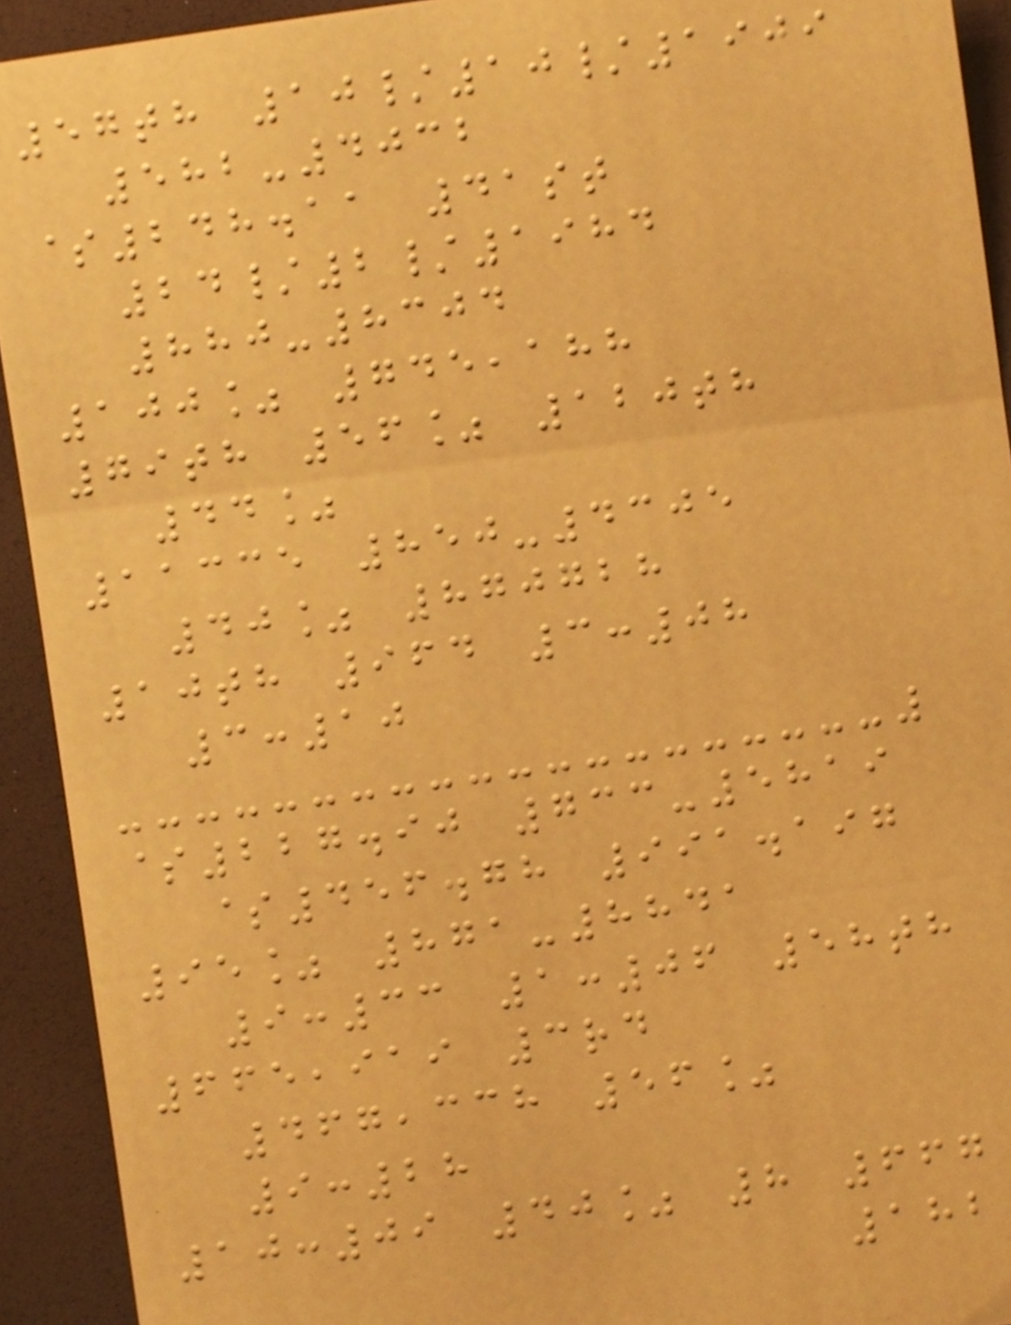57th 10/10/1909
582-4032
$248.11 41st
24/2/1984
880-8304
100% 745,188
79th 56% 120th
44%
11335 850-4305
40% 870728
10th 964 3:08
3:10
$227.90 733-5819
$456.78 991.197
95% 871-8841
9:33 1:06 58th
665,919 3rd
467,338 56%
9:28
10:09 40% 8 667
182
